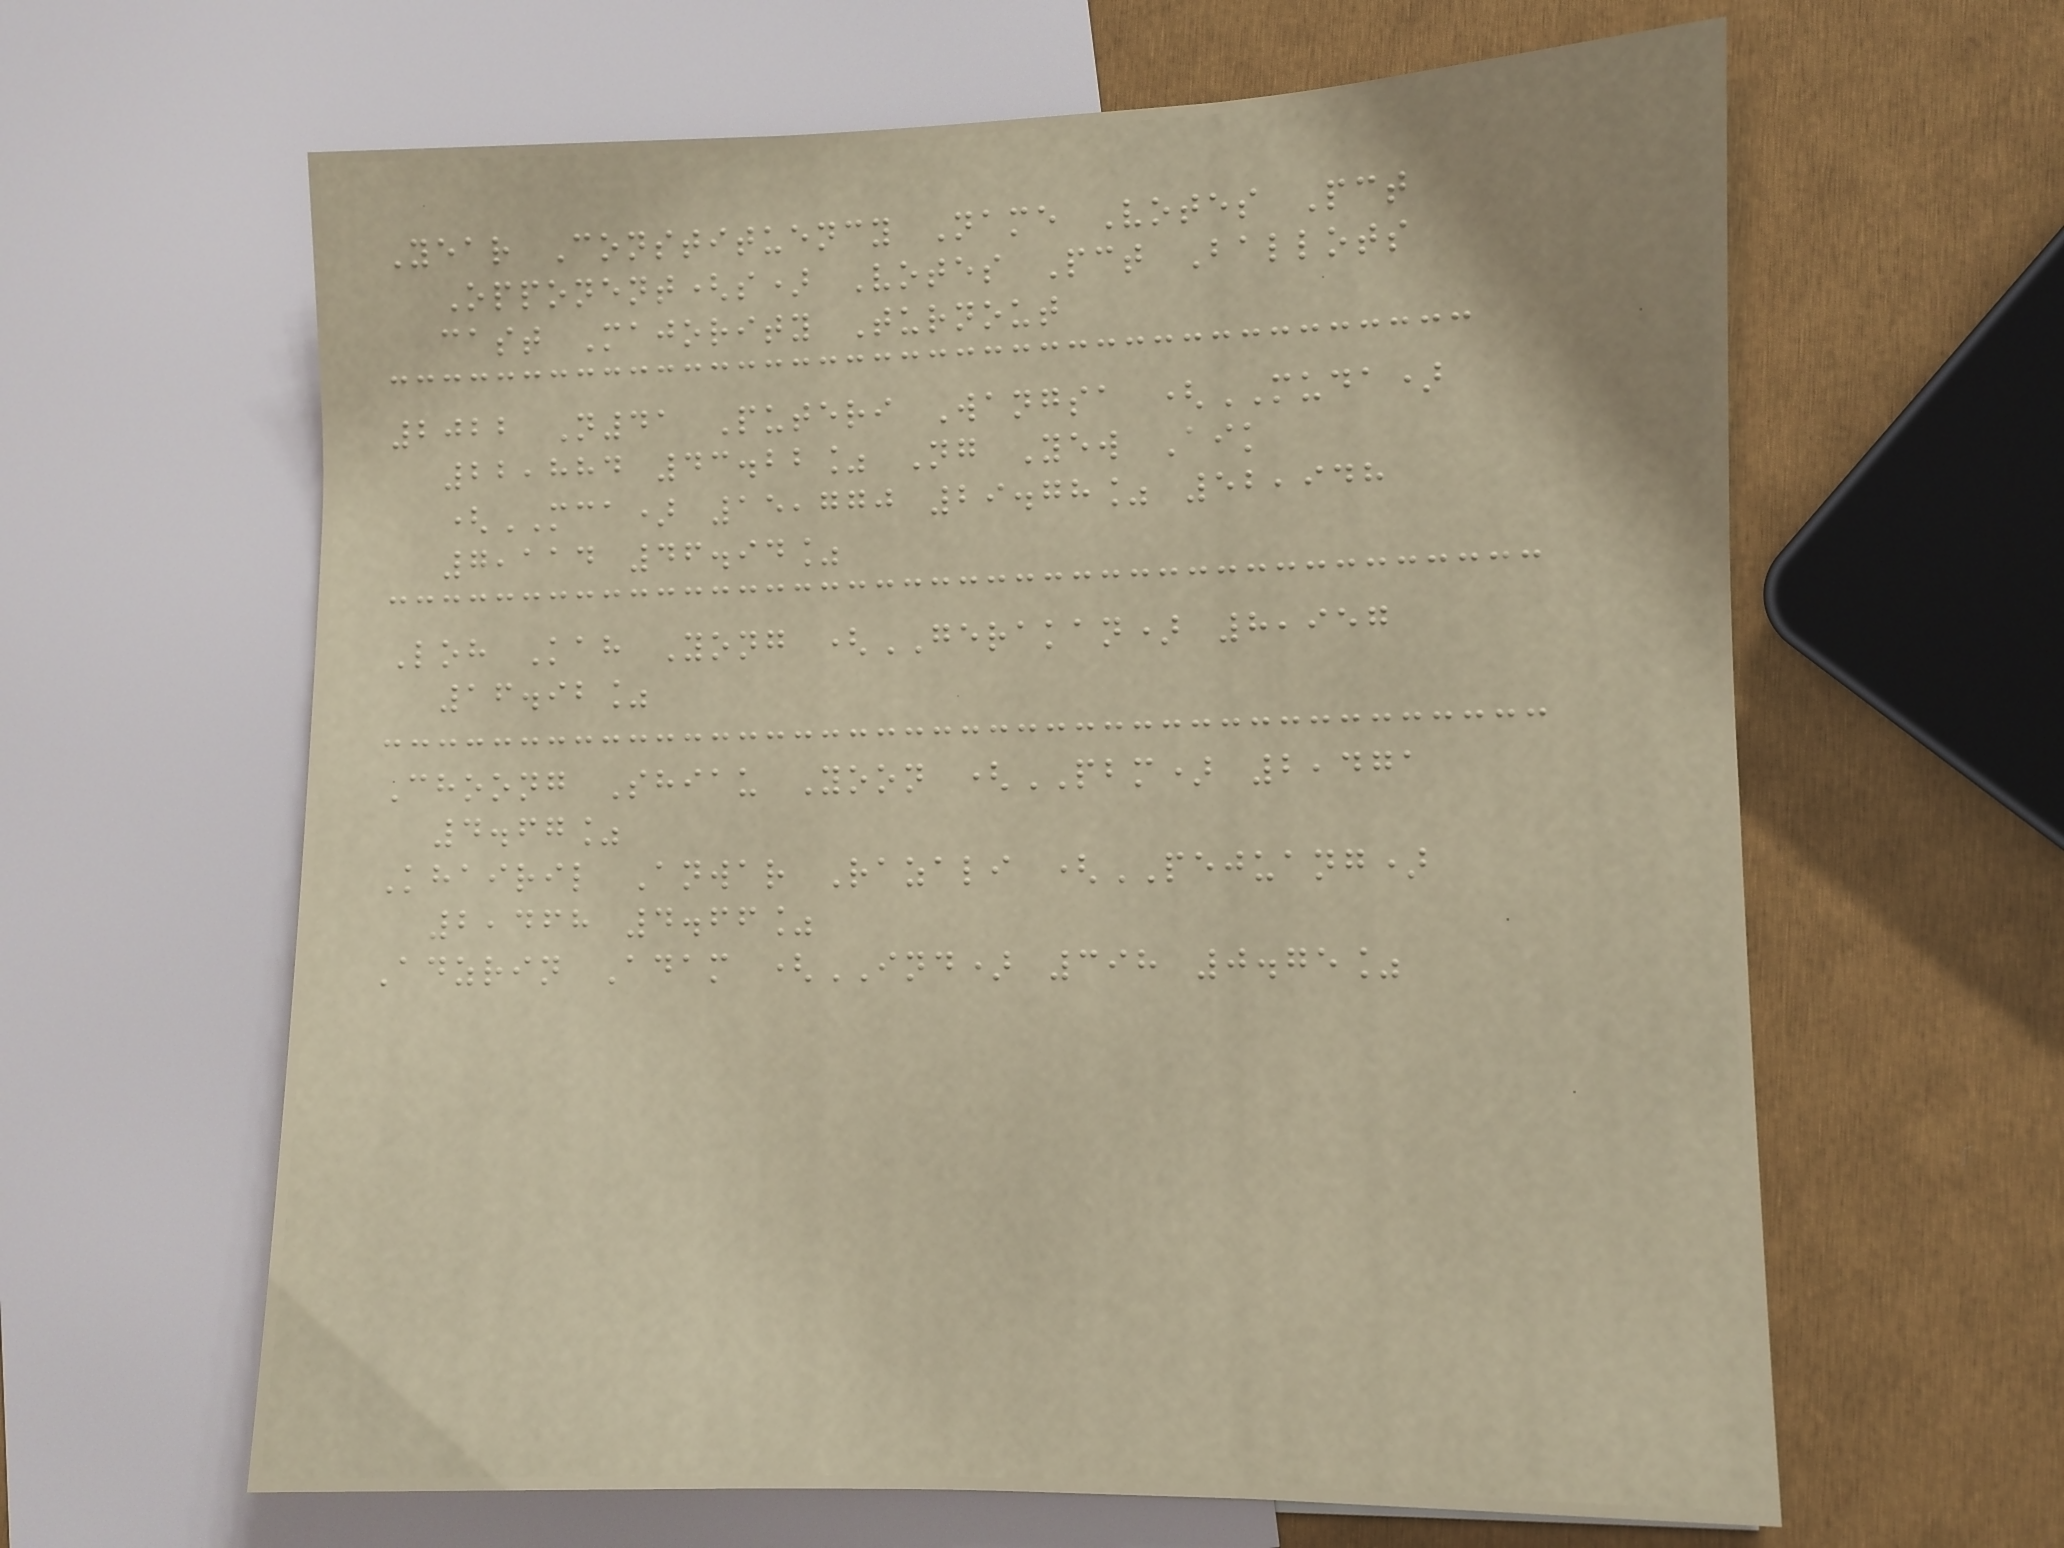Year Constituency Name Votes Pct
Opponent(s) Votes Pct Ballots
cast Majority Turnout
2022 N41 Puteri Wangsa (MUDA)
22,884 43.22% Ng Yew Aik
(MCA) 15,770 29.78% 52,948
7,114 46.94%
Loh Kah Yong (GERAKAN) 8,957
16.92%
Choong Shiau Yoon (PBM) 2,471
4.67%
Khairil Anwar Razali (PEJUANG)
2,468 4.66%
Adzrin Adam (IND) 398 0.75%
